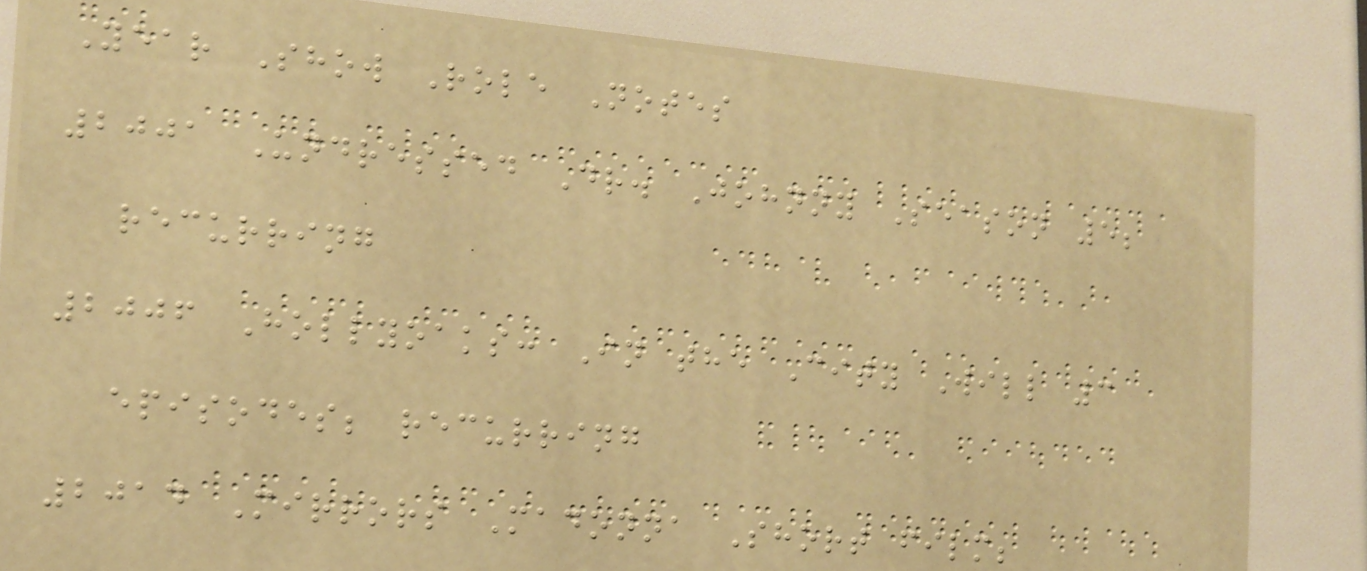Year Show Role Notes
2001 Undressed Dr. Johnny Season 5;
recurring
2006 Hollyoaks: In the City Will 3
episodes; recurring
2014 Mirrors Madonna Short film;
